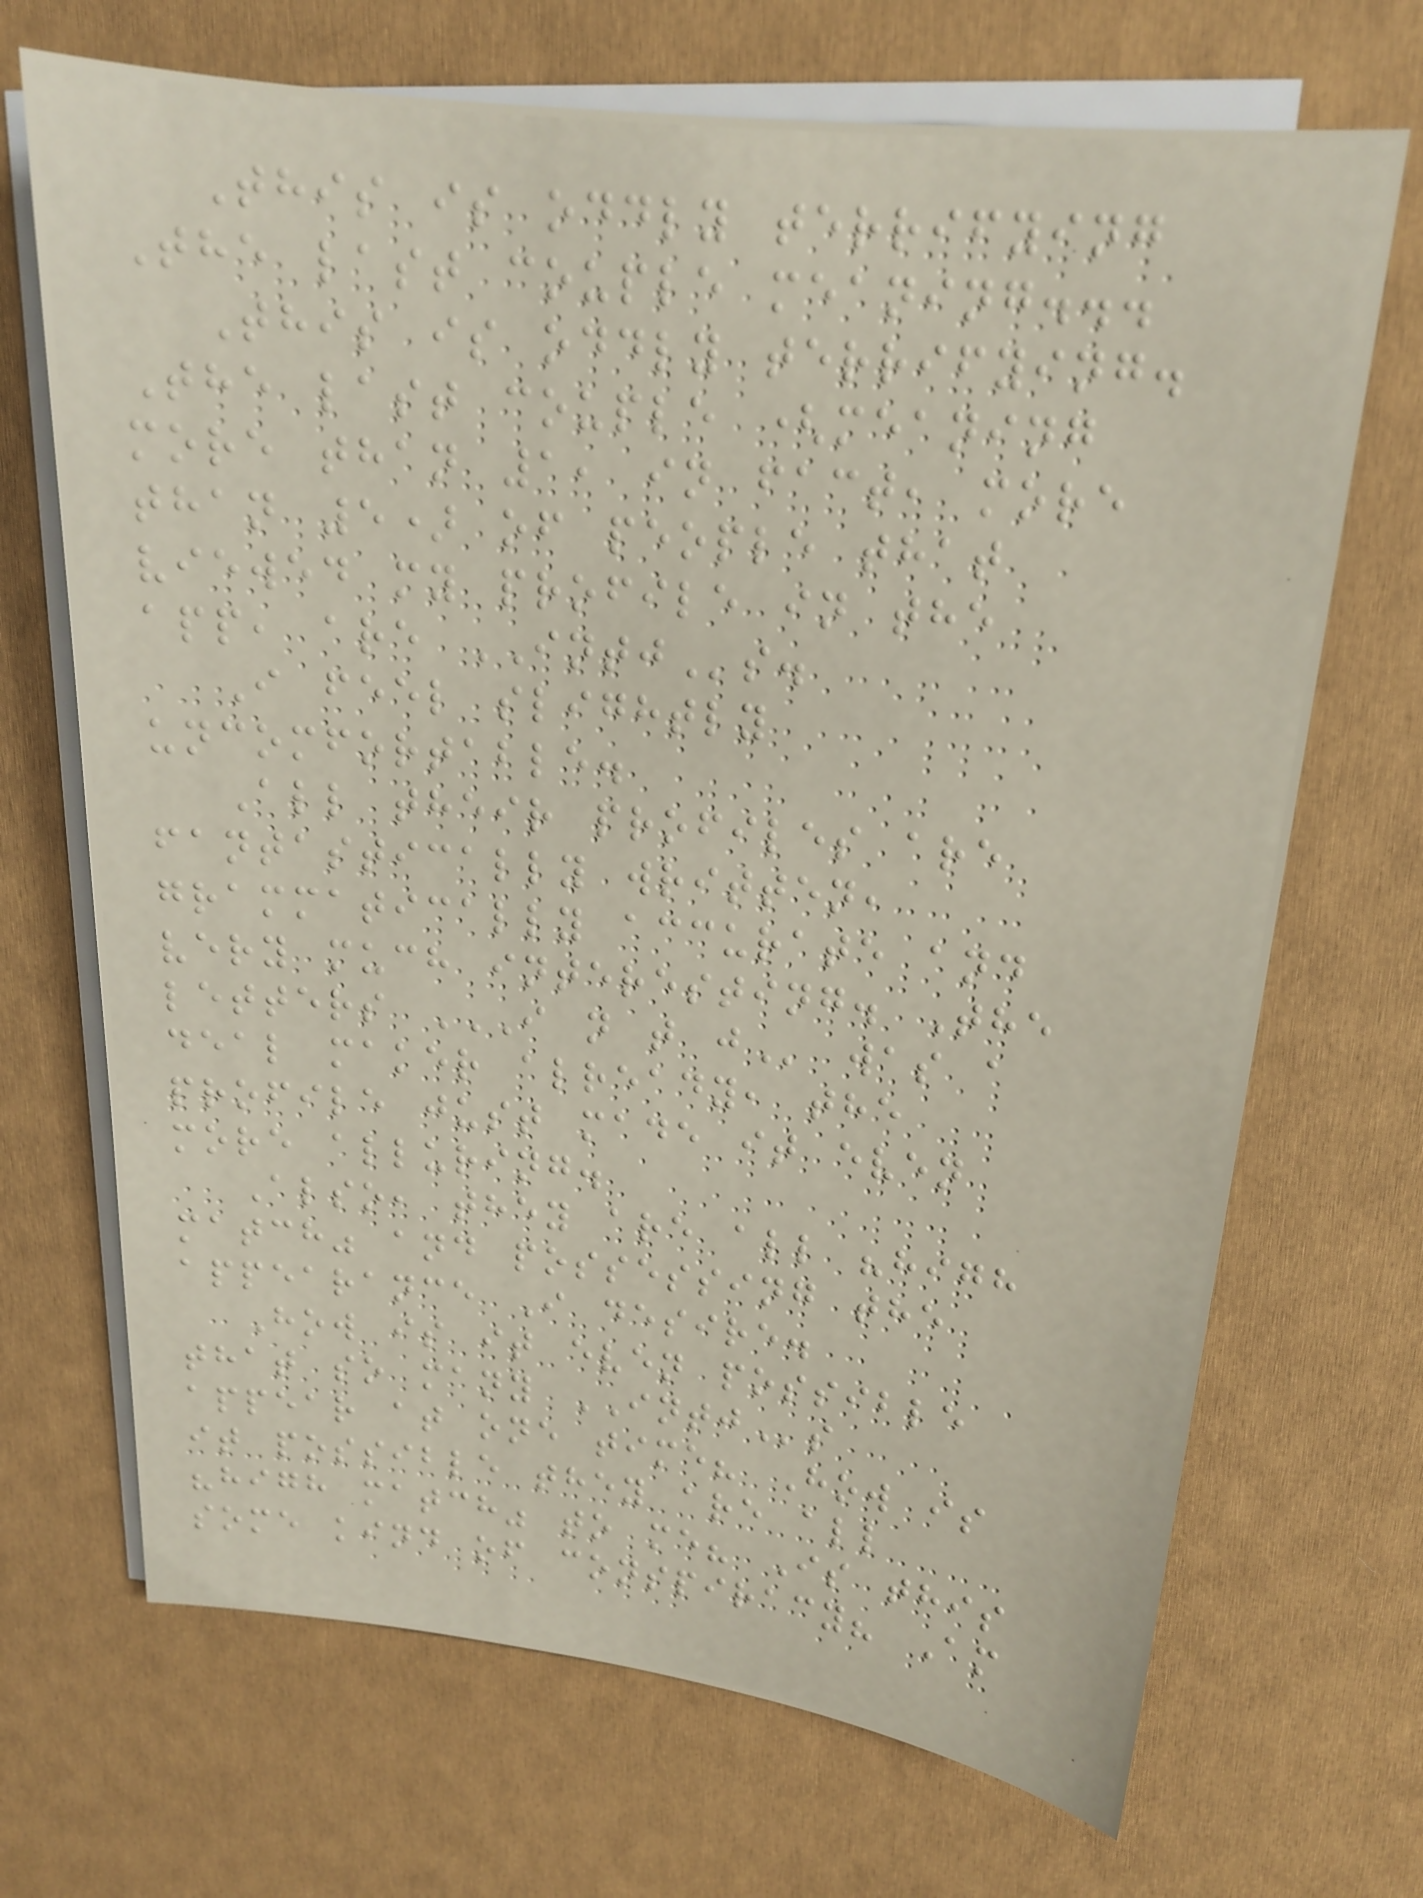This is oddly terrifying
The last couple meaning...
This is oddly terrifying.
The last couple (meaning
more than 1, in fact, more
than 5) of people that
viewed my profile in the
app, are INTJs.
I feel slightly
uncomfortable.
All their profiles are
fantastically written,
grammatically accurate and
very much interesting. The
letters I N T J was a
deal maker already, the
profile just made it even
more alluring.
Also, they are all "high
match" and possessing the
appearance I desire.
How is it even possible
that so many INTJs
appear at one time? How is
it possible they are all
"high match" to me? Is this
some kind of conspiracy? Am
